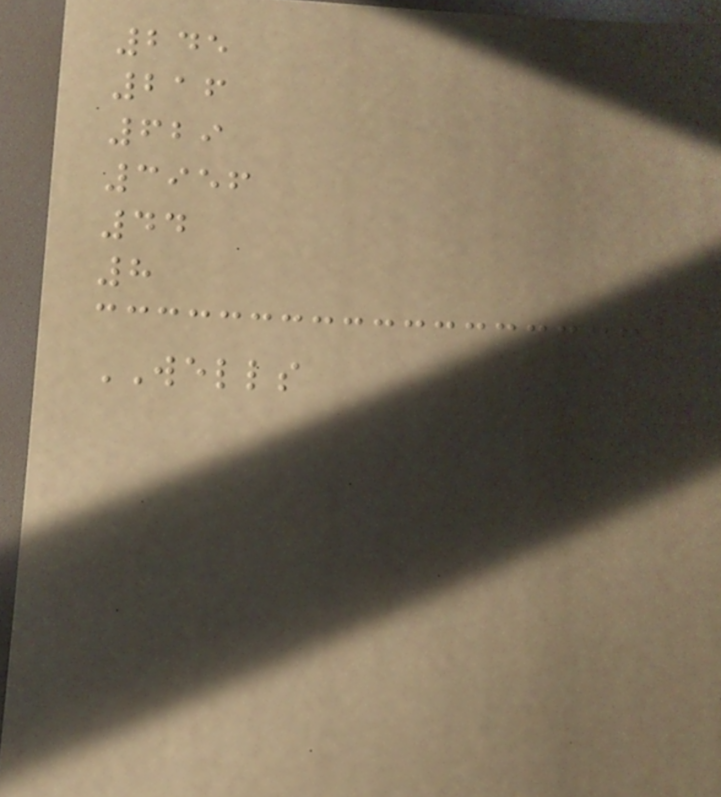245
216
629
3956
44
8
WELLS
